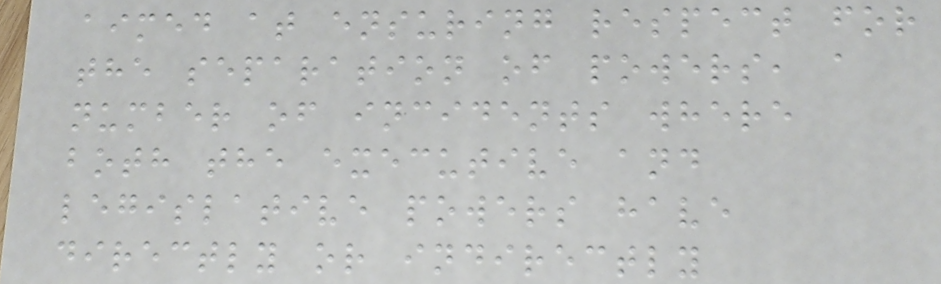aimed at ensuring respect for
the separation of powers, a
number of incidents where
both the executive and
legislative powers have
directly or indirectly
